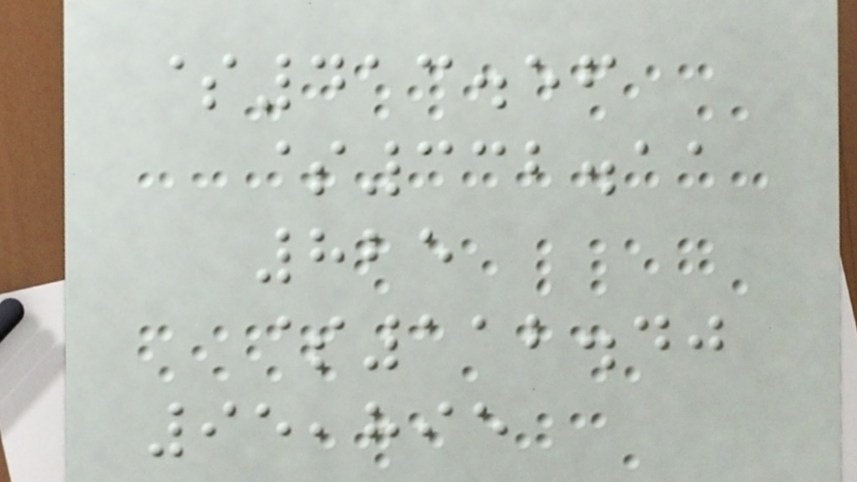$413.56
$332.11
825
$112.40
95,895
